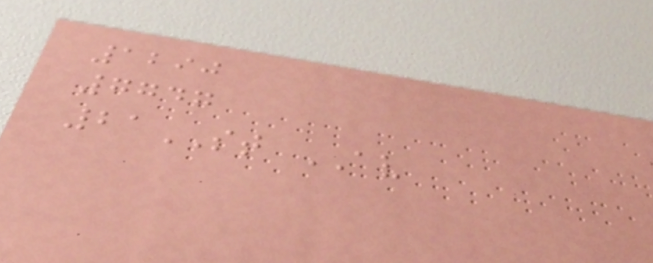1290
7747
21ST AV
